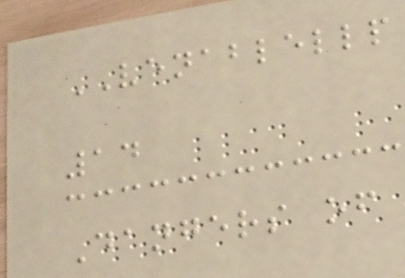VENABLELLP
14
Dangers of
